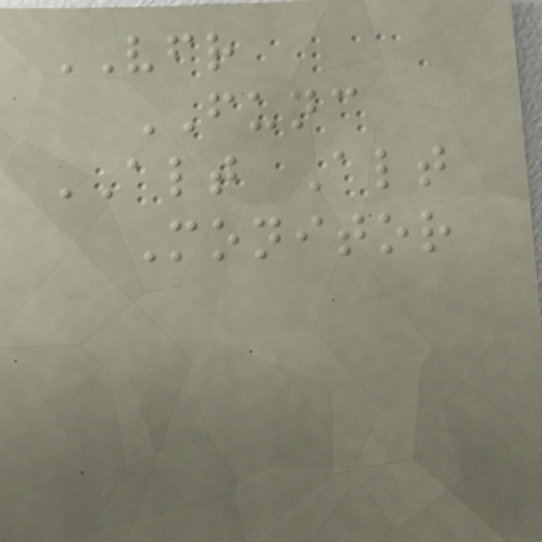VFR
FUNC
ALT Alt
Monitor
